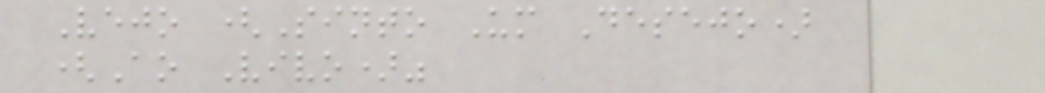Vejo (Sinto Um Desejo)
(Ao Vivo)"
